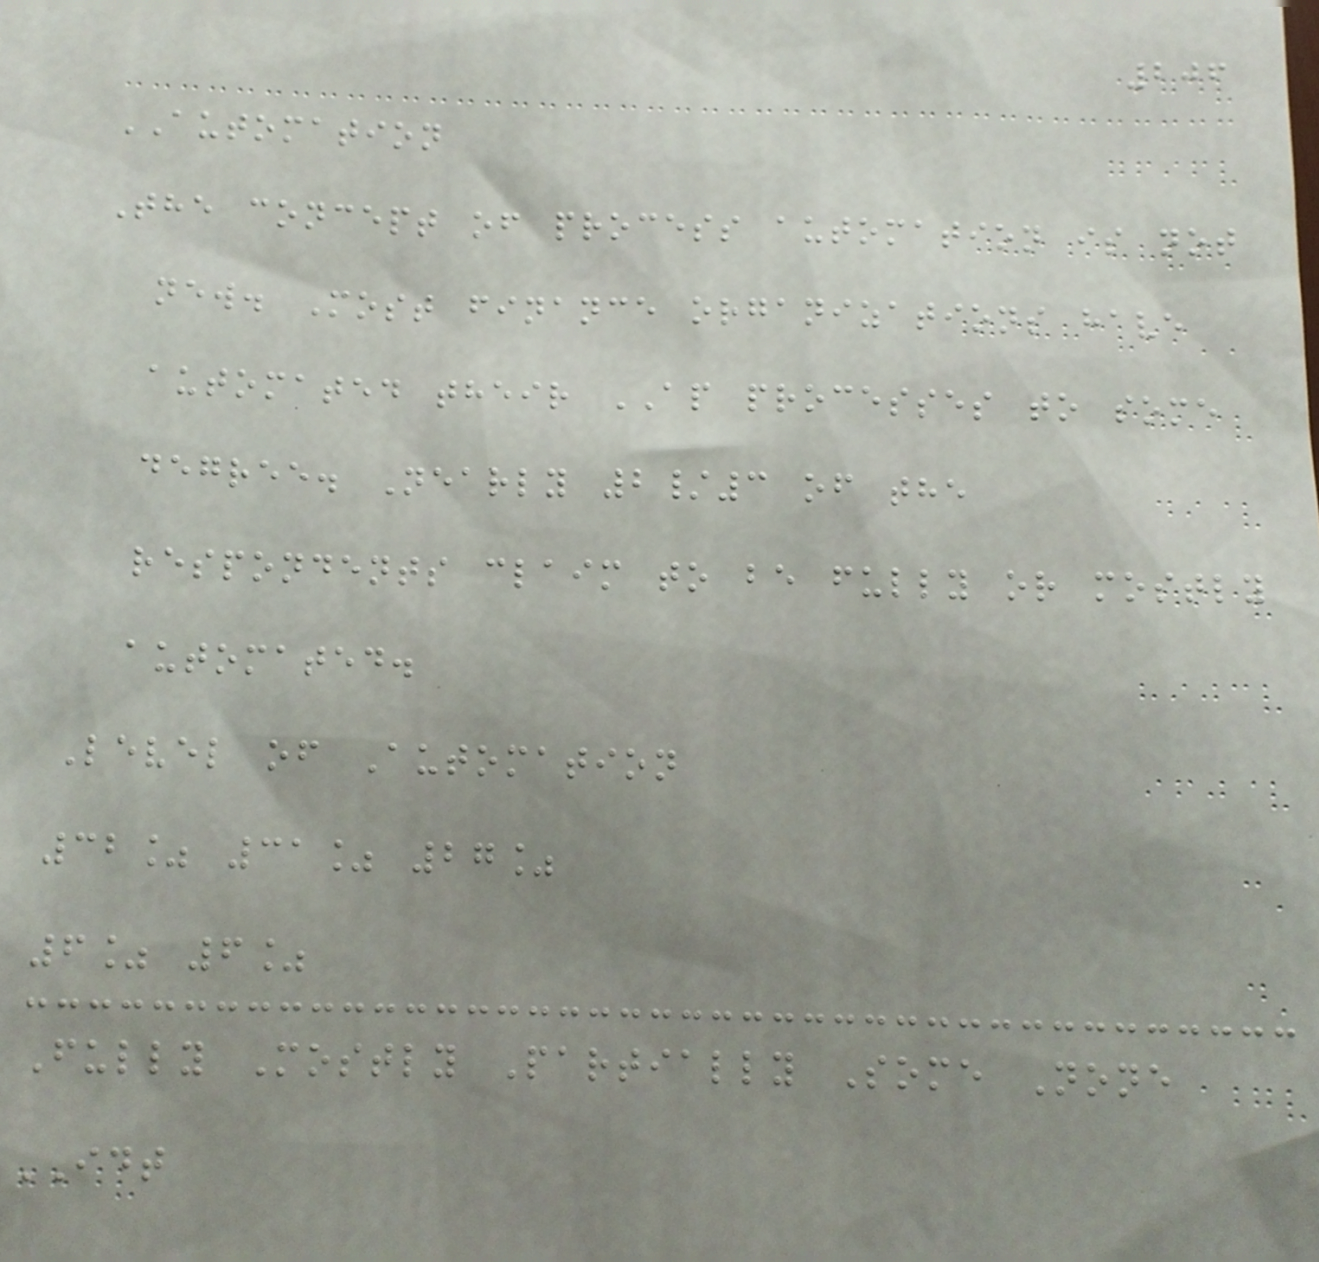206
AUTOMATION
The concept of process automation is not
new. Most finance organizations have
automated their AP processes to some
degree. Nearly 2/3 of the
respondents claim to be fully or mostly
automated.
Level of Automation
32% 31% 27%
6% 6%
Fully Mostly Partially Some None
IDT
